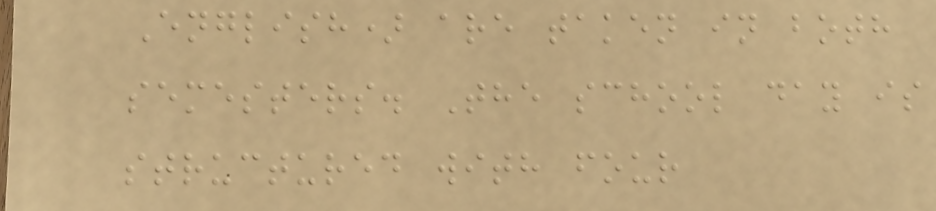English) are taken in both
semesters. The school day is
structured with four
